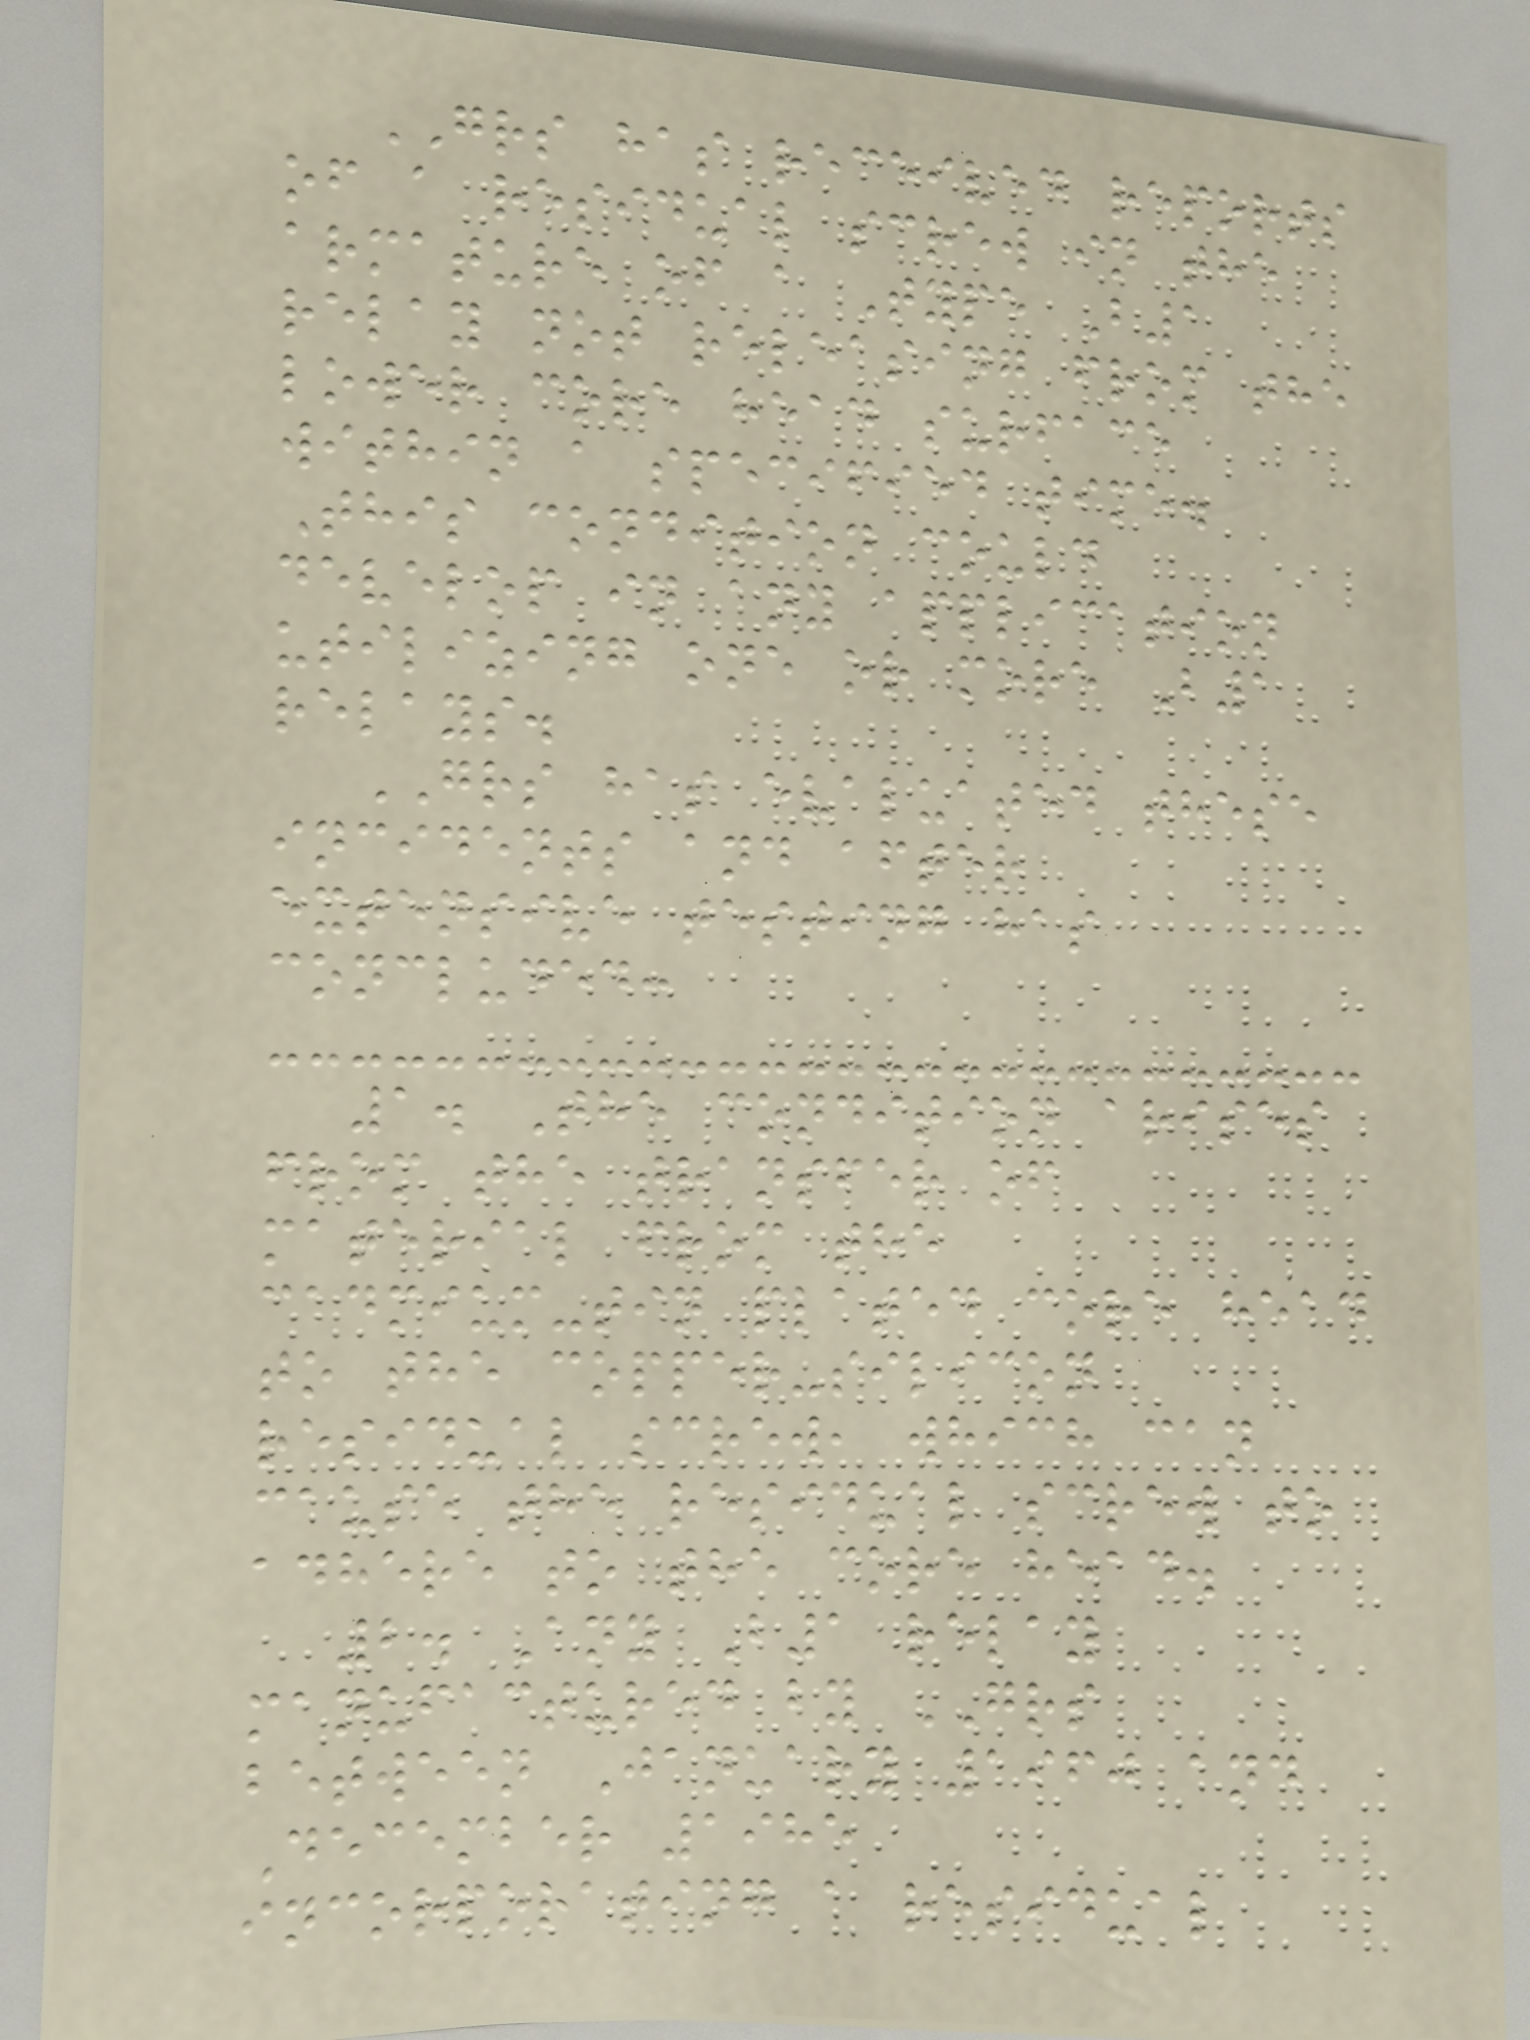GRS has received reports
of a residual screw in the
armature of a Type B1
relay not releasing from the
lower core head surface
within a specified time.
This condition could
develop in any application
utilizing one or more B1
relays.
GRS has evaluated these
incidents and after
extensive testing has
concluded:
1. The condition arises
from the transfer of
material from the
cadmium-tin plated core head
to the copper-silicon
residual screw, which can
cause the residual screw to
adhere to the core head.
2. Any B1 relay
manufactured by GRS
between January 1960 and
December 1985
incorporating a residual
